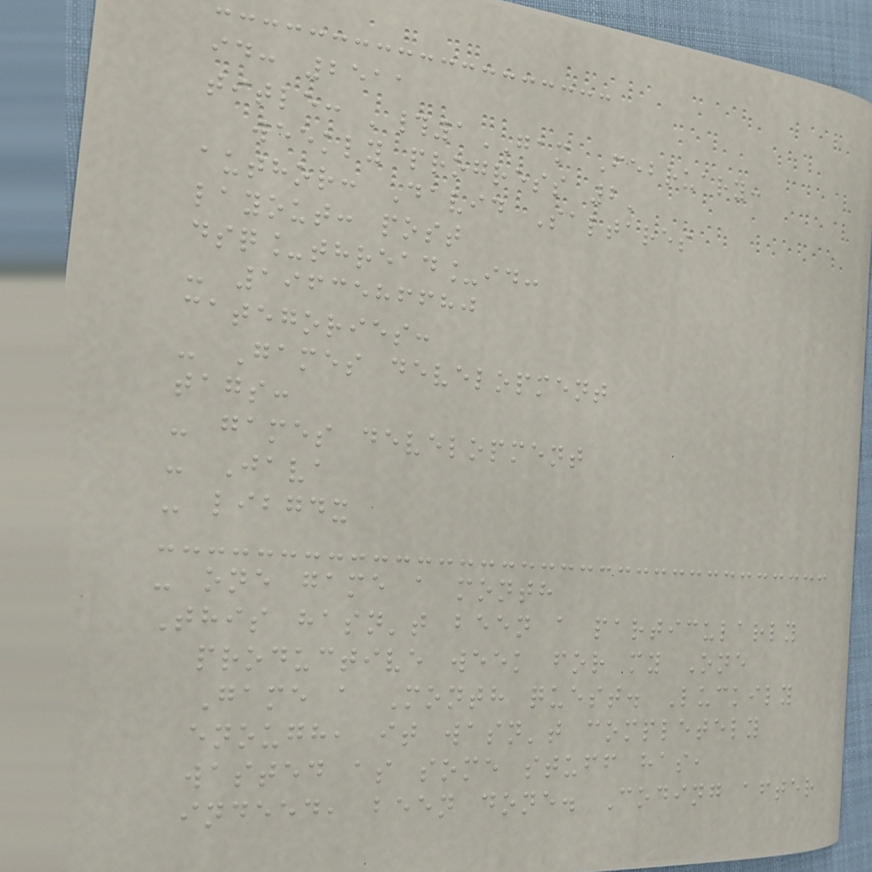id: 2511
title: '#1GAM February:
weekly progress 2'
author: David Saltares
layout: post
dsq_thread_id:
- 1963586680
categories:
- Games development
tags:
- games development
- Java
- libgdx
- one game a month
This hasn't been a particularly
productive week for my One
Game a Month quest. Luckily
enough, it wasn't completely
wasted as some stuff has,
indeed, been done. Coding after
